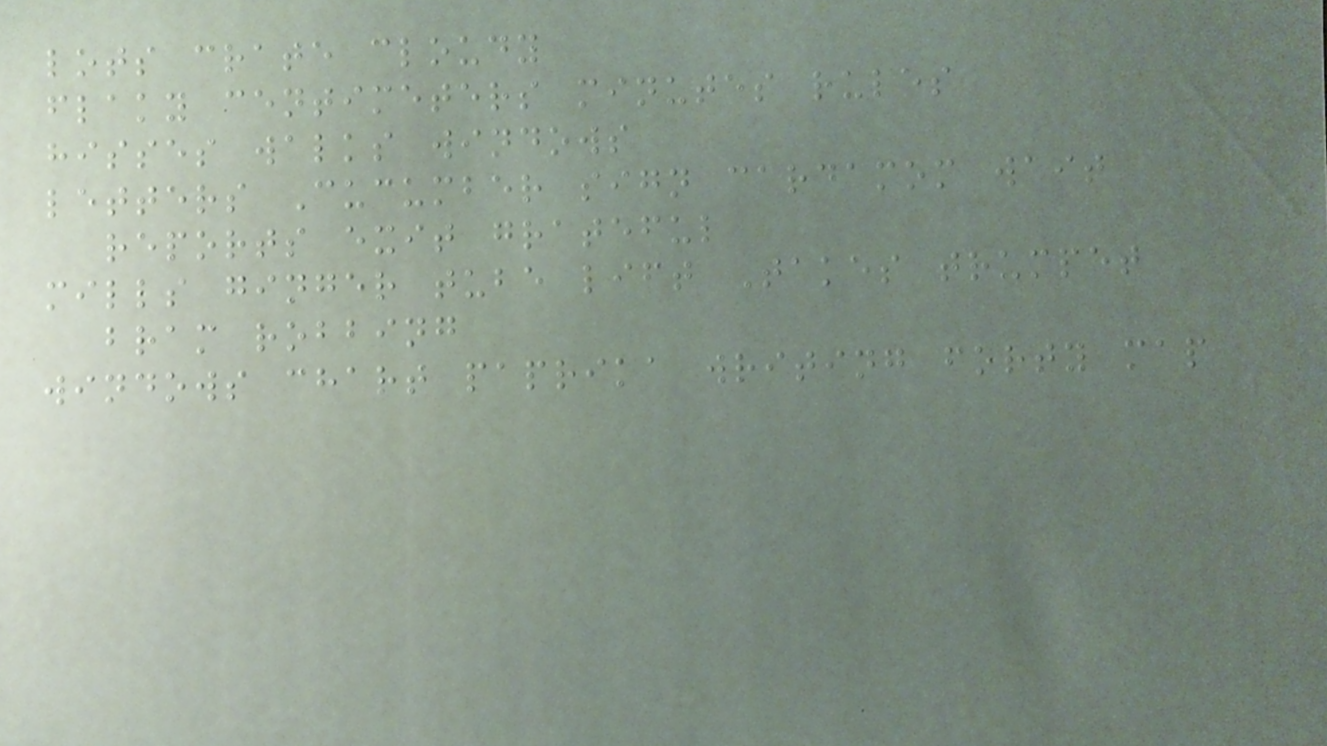lots crate cloudy
flaky centimeters minutes rules
hisses walks windows
letters Cucumber sign cardamom wait
reports exit grateful
mills ginger tube lift Takes trumpet
bram robbing
windows chart paprika writing forty map
